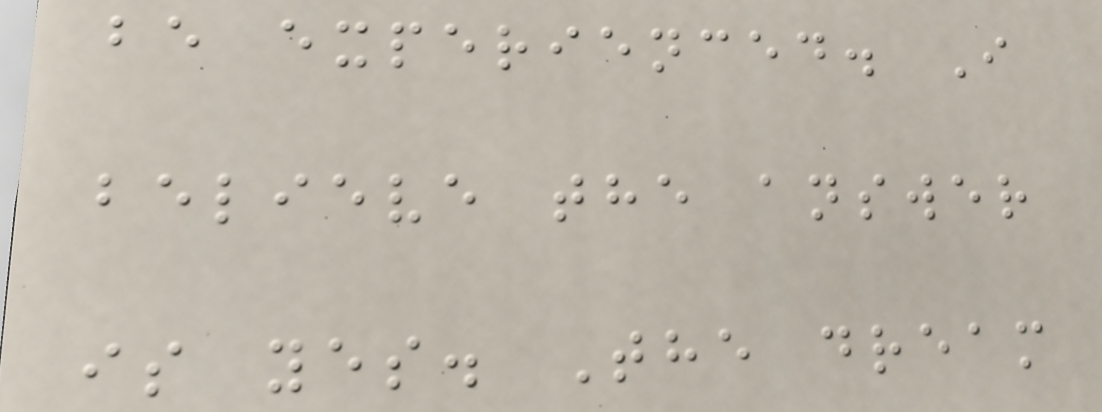be experienced. I
believe the answer
is yes. The dream
